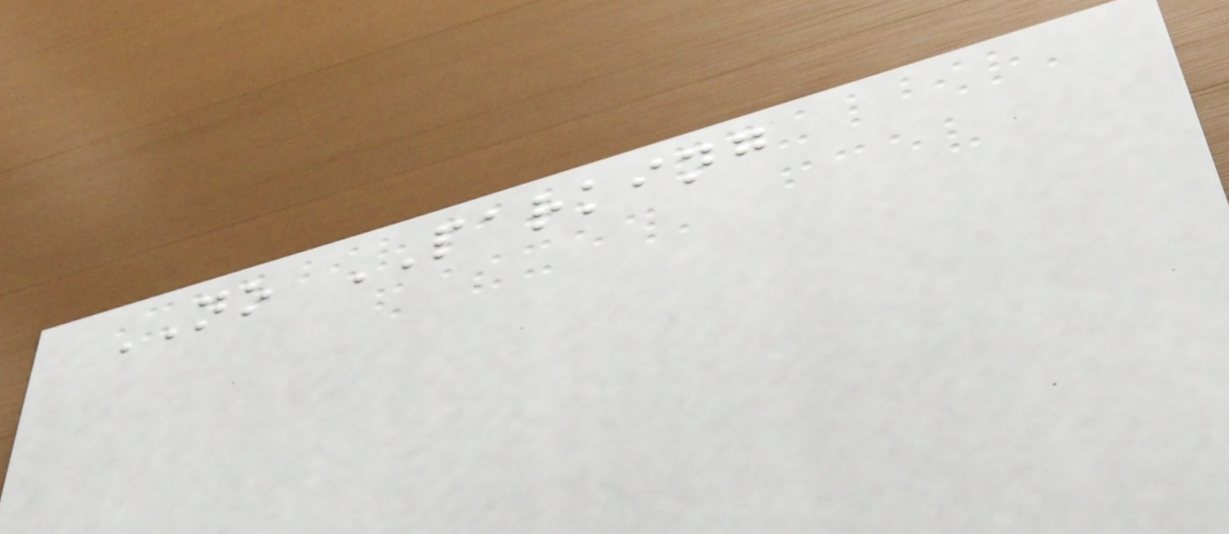NO PARKING
